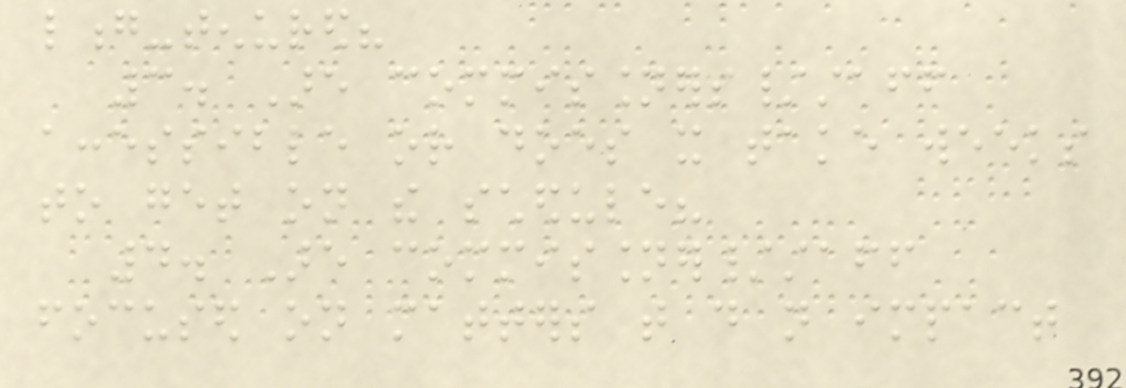long-tenured?
3. Are commissioners/staff
accessible or does it take weeks
to get on the schedule?
4. Are commissioner/staff
focused on matters that do not impact
